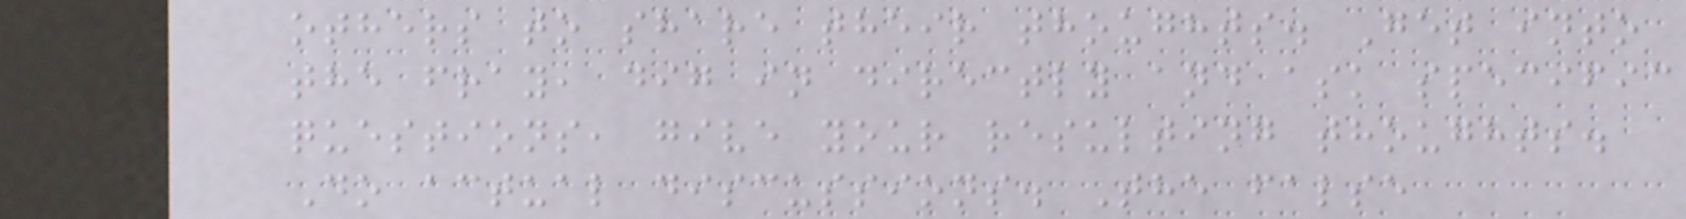others to share their thoughts. Get into
the fray, dig in directly and ask specific
questions, give your resulting thoughts.
Do actual discussions. The false
